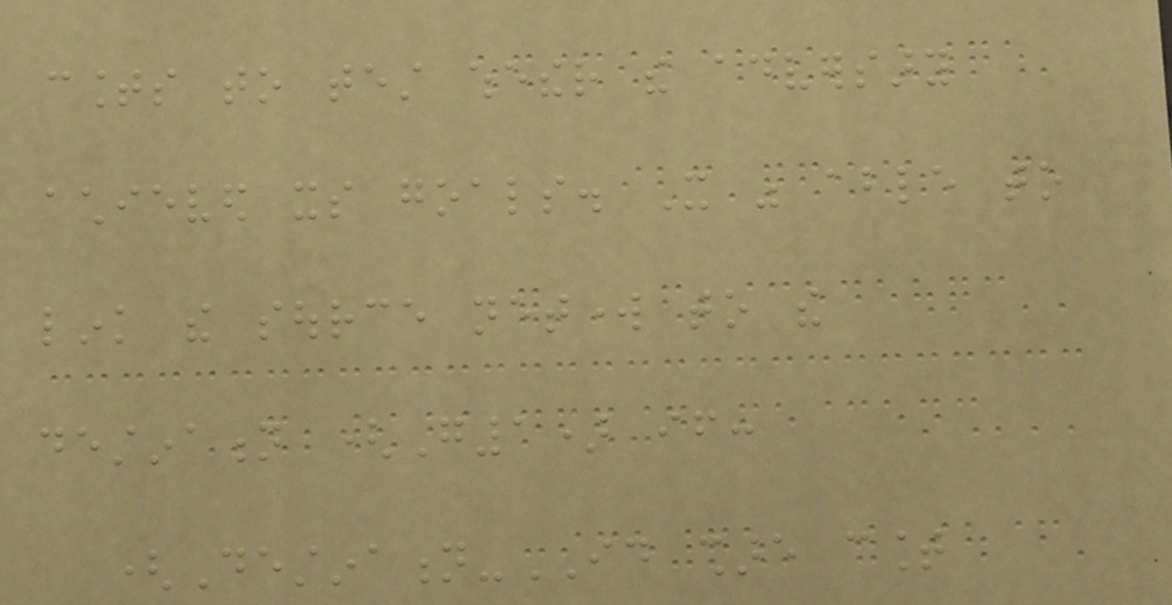counts to test whether the adversary
achieved its goals. It was able to
link the source network to the
destination (G1) if:
(Destination-ID share count
